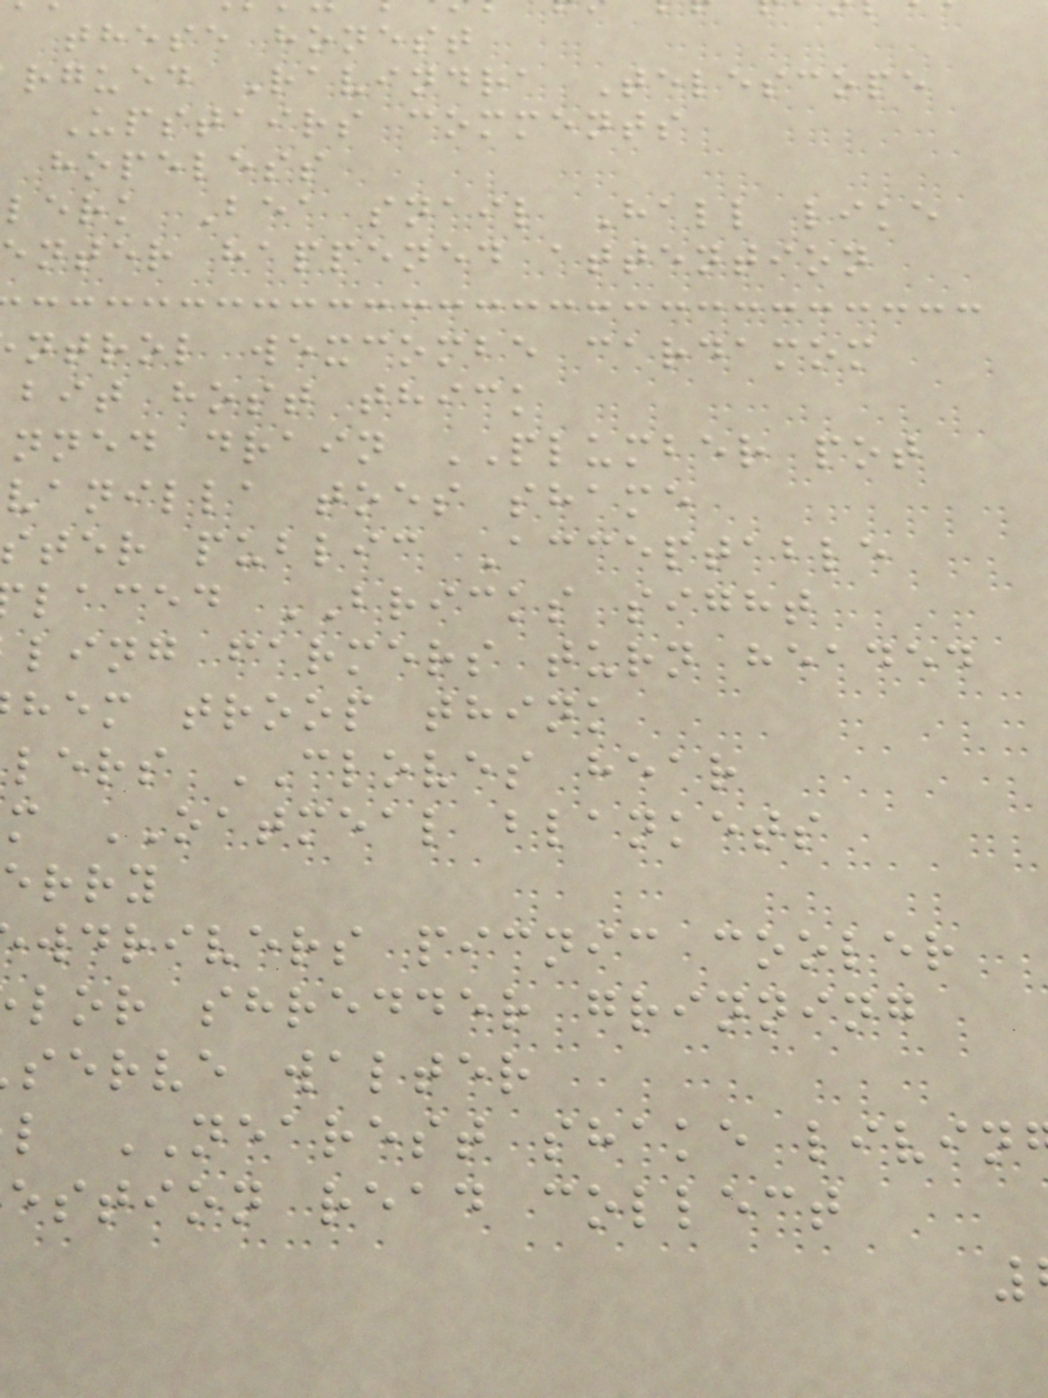these honest
rgued Ravindra Telescope
Upstairs comments
hopeless
lerk Bea snail Hall like
enter happened attention
ntrol wexcombe cardamom
bit host thick
nned drain PLUMBER pot
vanilla toes shame
ster public Acceptable
laced BRICKS sight
ling farmers turn headed
hem troop think
lers CLOVES hear
m OATMEAL blankets
erry
wdrivers picnic cooler
lor shredder grinning
serve walter
l NEAREST shake livin
estion read collect
